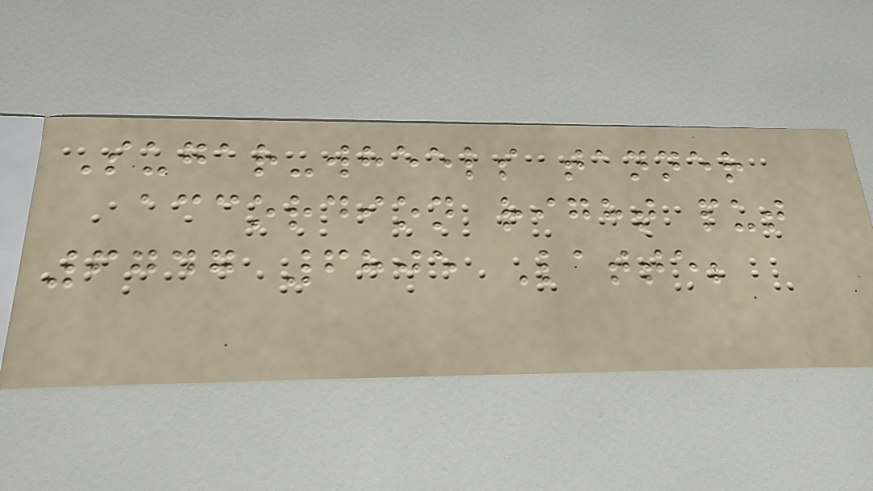Sugar-wheels tanner
accordion right put
6747 6805 Latte;
